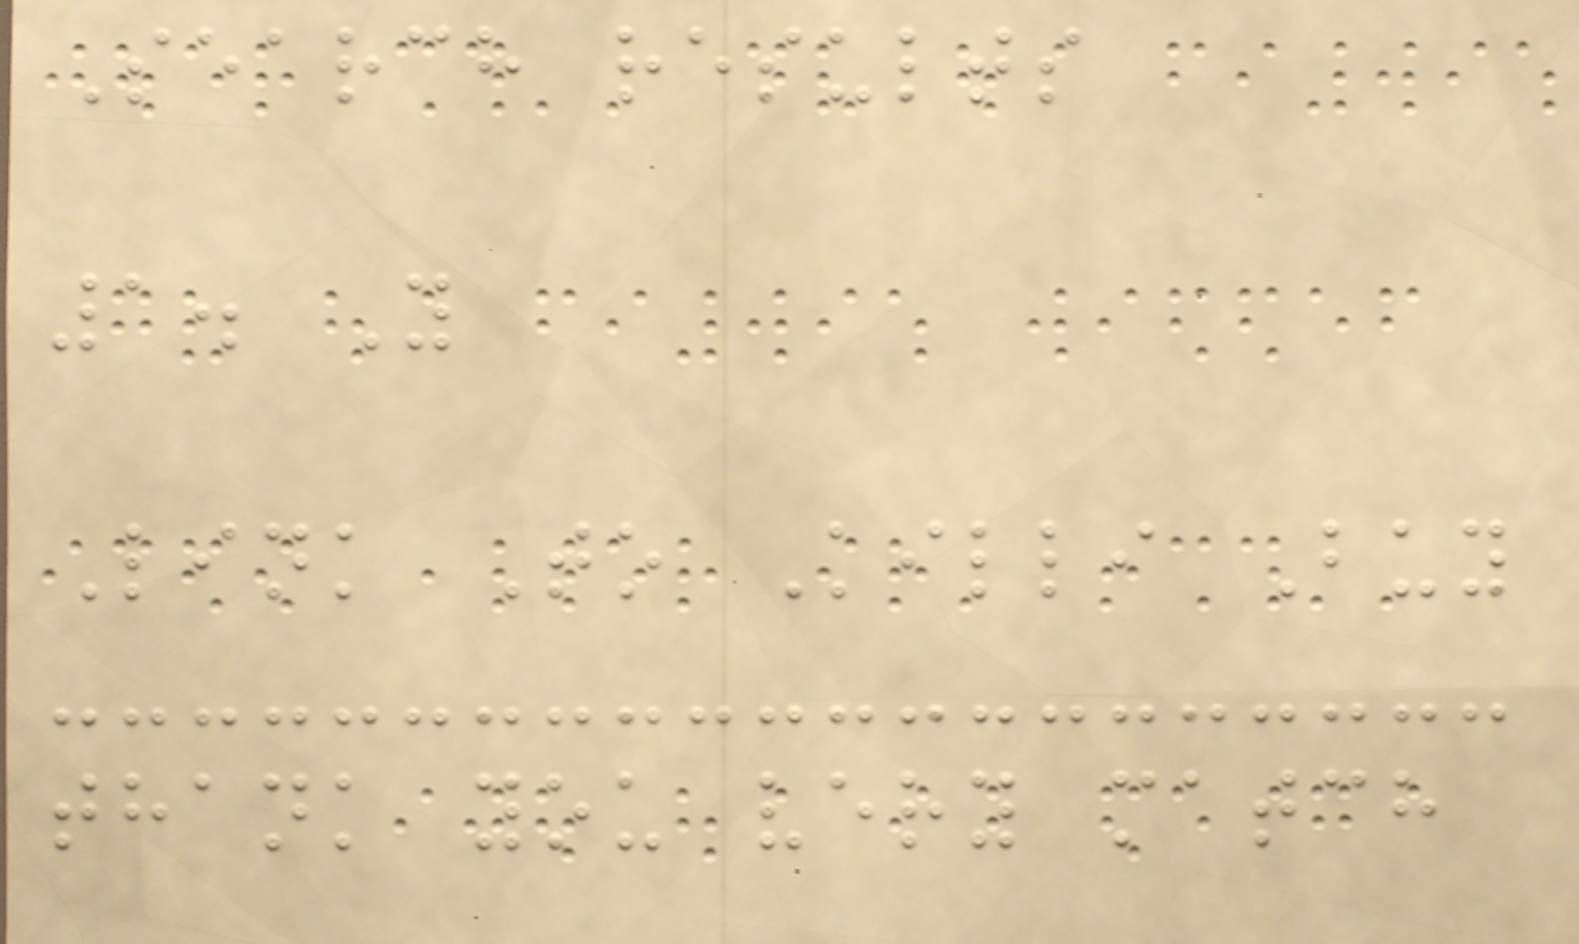Search results
1. Y
Link To Killi Buy
thank you very match
